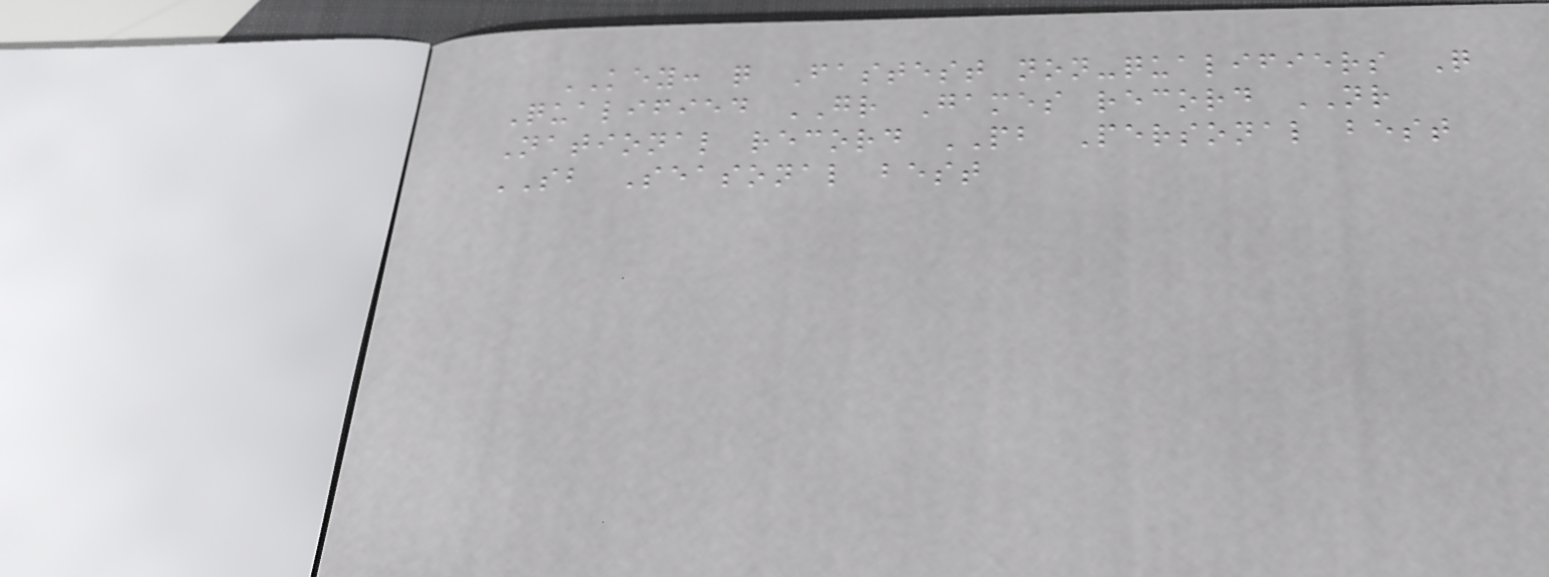KEY: q Fastest non-qualifiers Q
Qualified GR Games record NR
National record PB Personal best
SB Seasonal best
